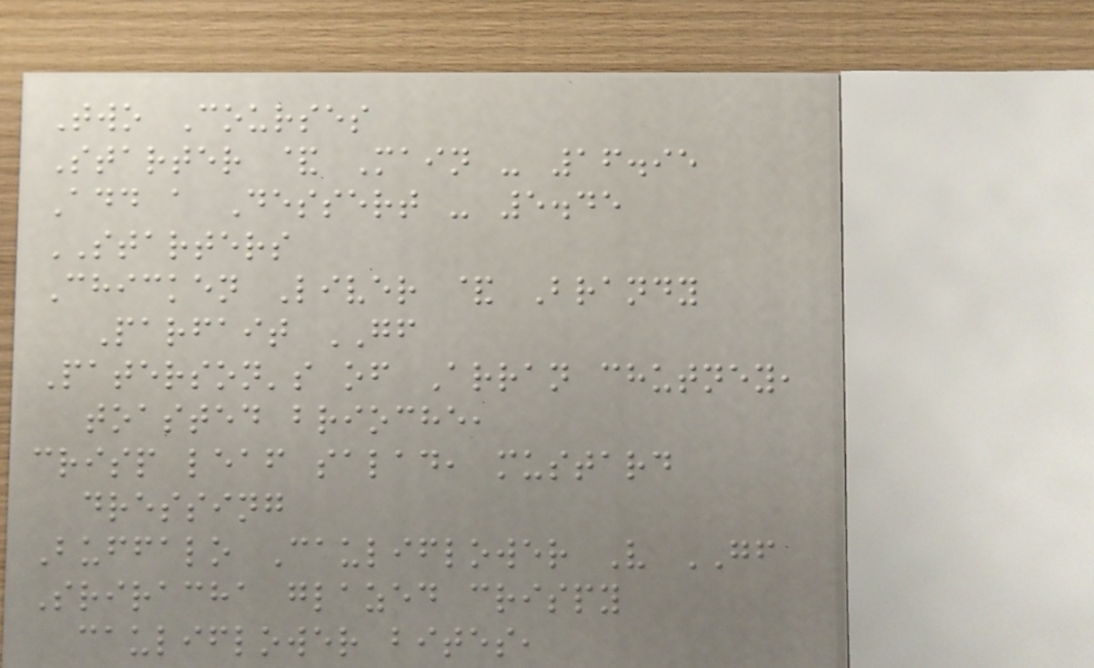Two Courses
Starter & Main - 16.95
Add a Dessert - 5.45
STARTERS
Chicken Liver & Brandy
Parfait GF
Paterson's of Arran chutney,
toasted brioche,
crisp leaf salad, mustard
dressing
Buffalo Cauliflower V GF
Sriracha glazed crispy
cauliflower bites,
